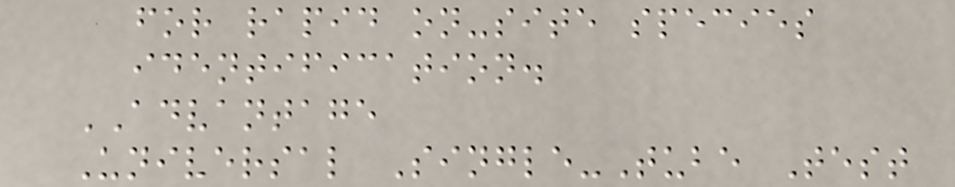for rapid on-site species
identification.
ADVANTAGE
Universal Single-Tube Test
